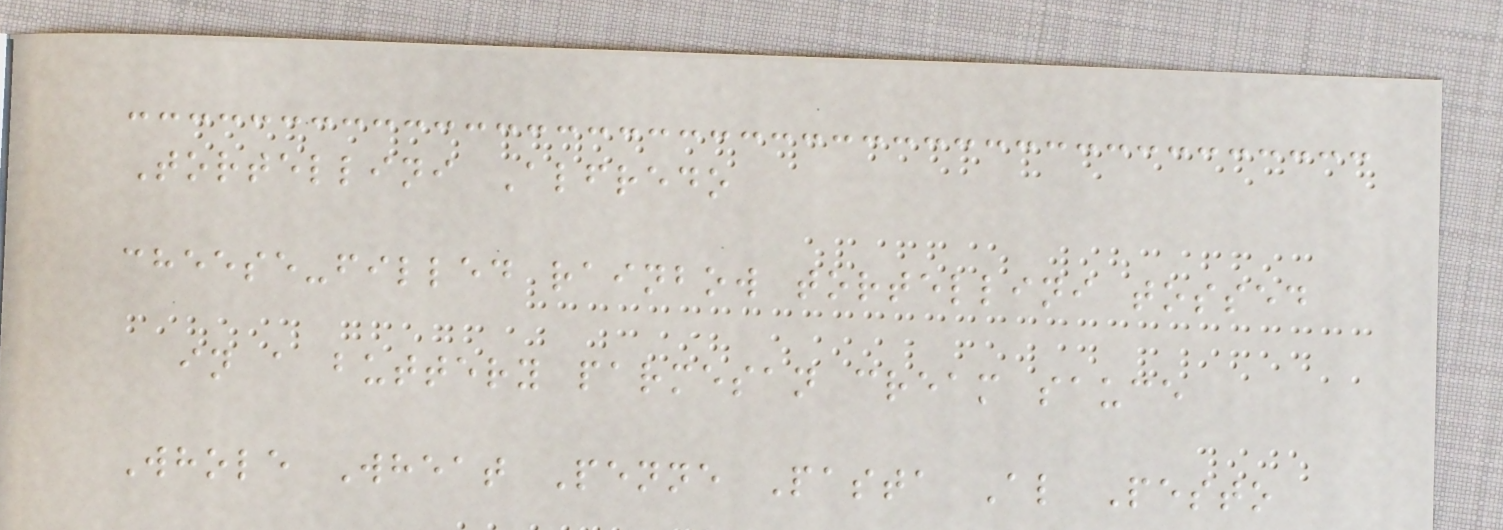Tortellini Alfredo
cheese-filled rainbow tortellini tossed
in a buttery parmesan cream sauce
Whole Wheat Penne Pasta Al Pesto
